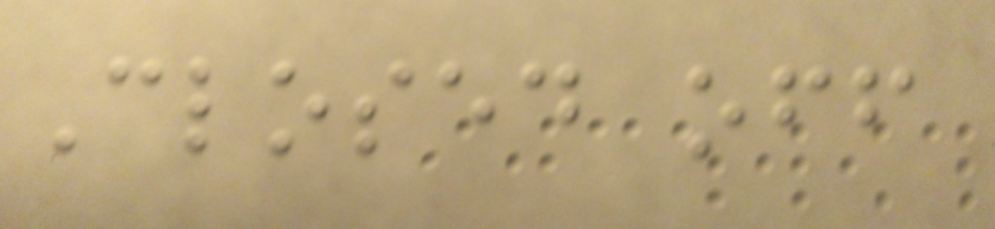Closed off
